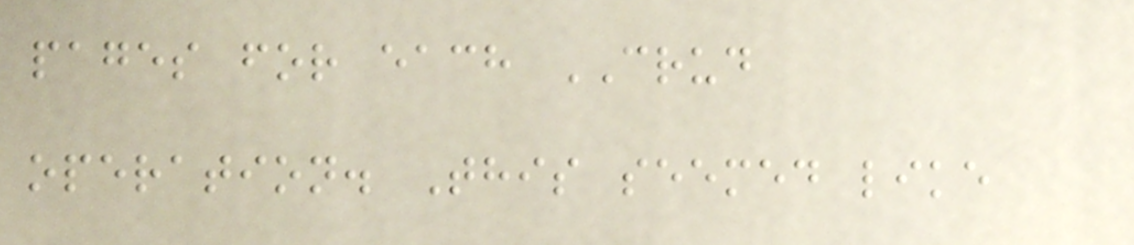pages for each CRUD
operation. This seemed like
